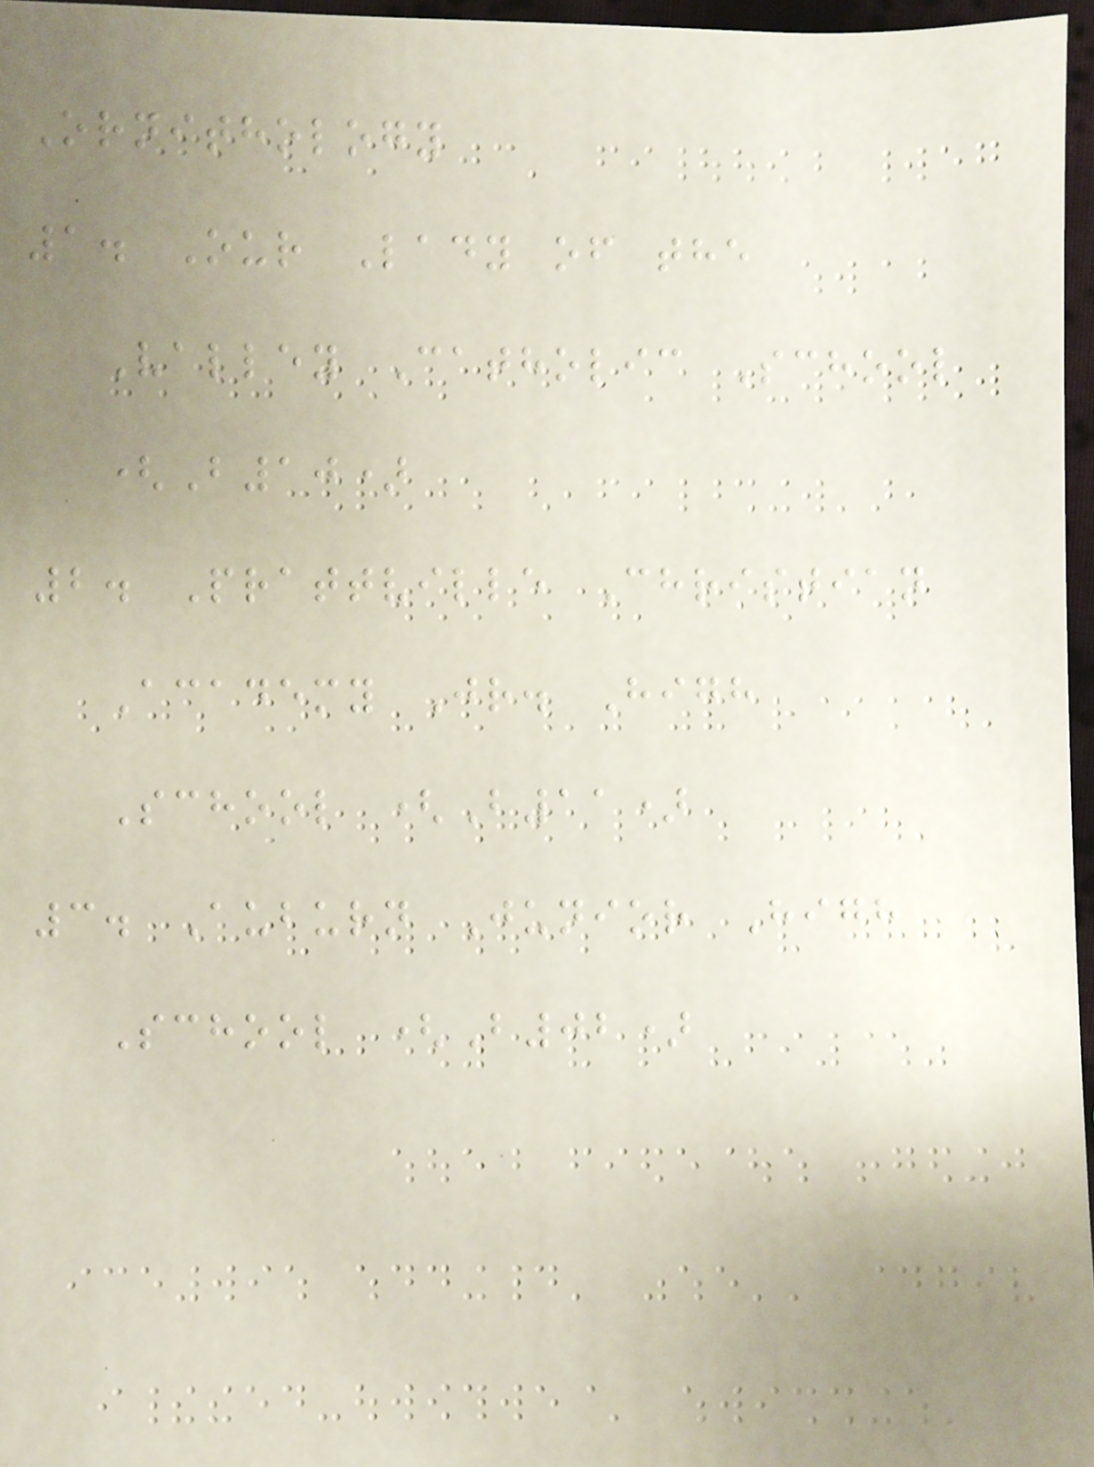Ornithology
1. Our Lady of the
Valley Catholic School
(B10)
2. Prattville Christian
Academy Jr. High
School (B11)
3. Auburn Junior High
School (B02)
